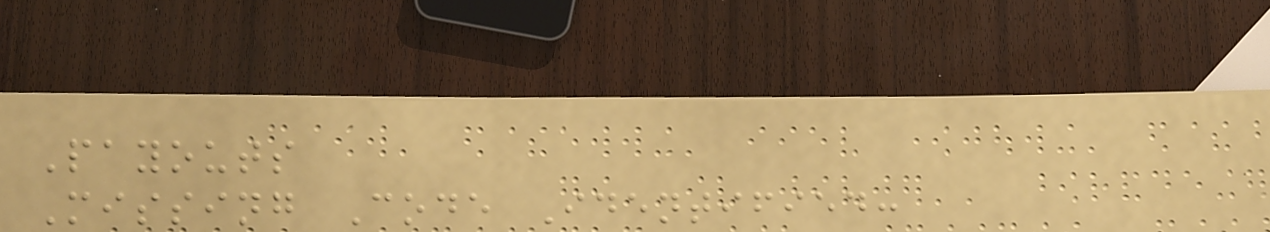Payouts
Missing Code Identified:
